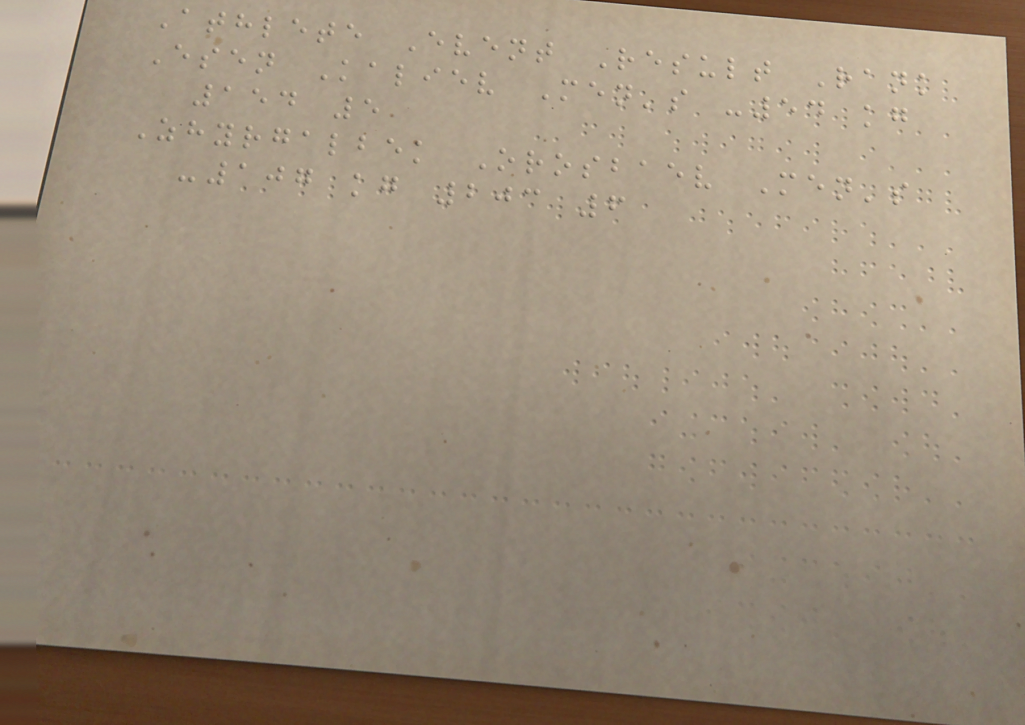Athlete Event Result Rank
Esen Kaliev Men's -54 kg
154 5
Zhyrgalbek Orosbaev Men's
-107 kg 203 6
